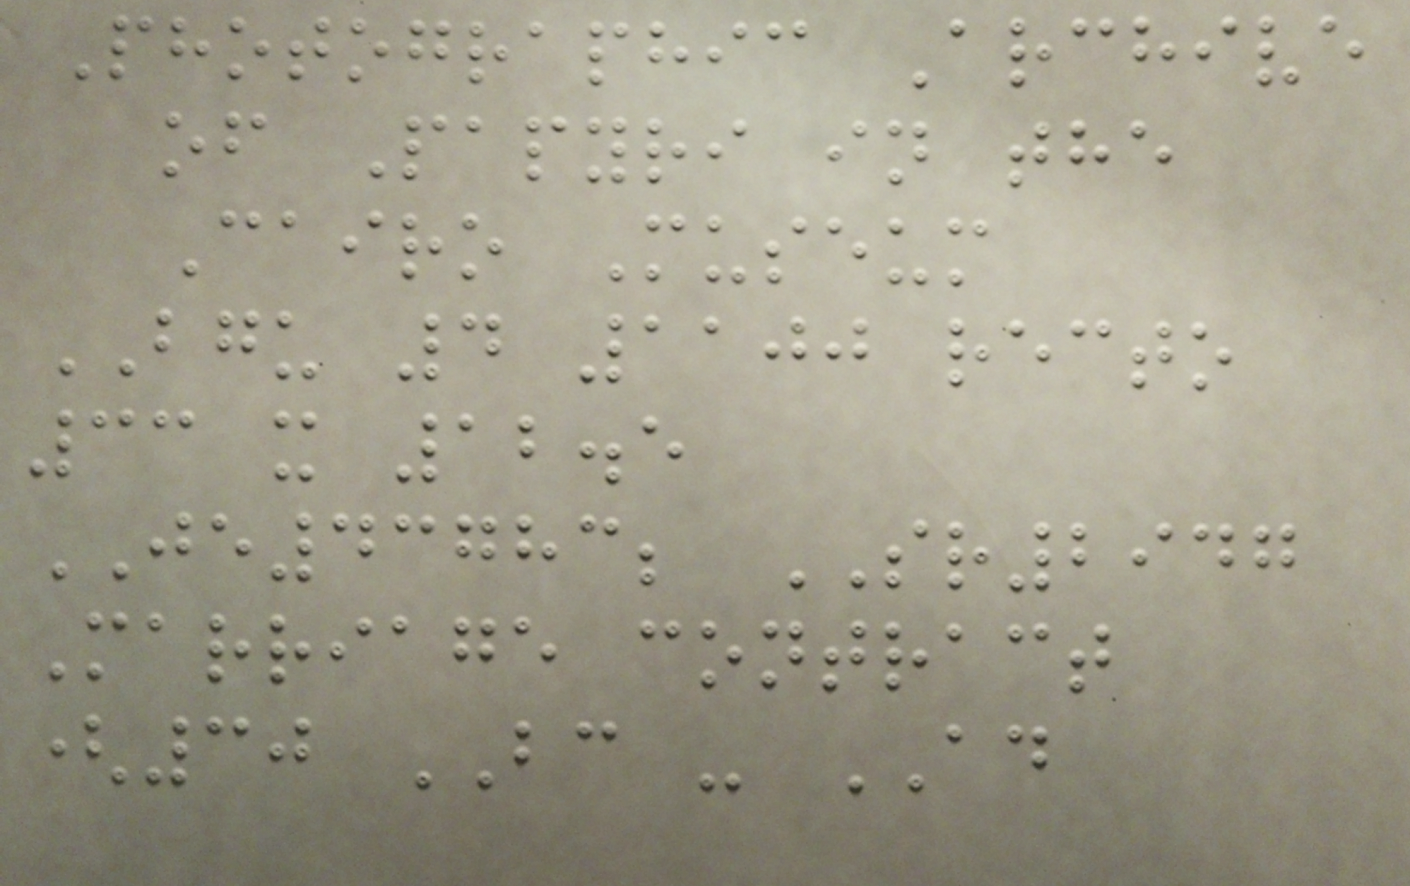Photographic Archive
of Papyri in the
Cairo Museum
BGU 4 1100 recto
33 x 12.5
JE43783; SR2947
Marriage contract
(30 BC - AD
